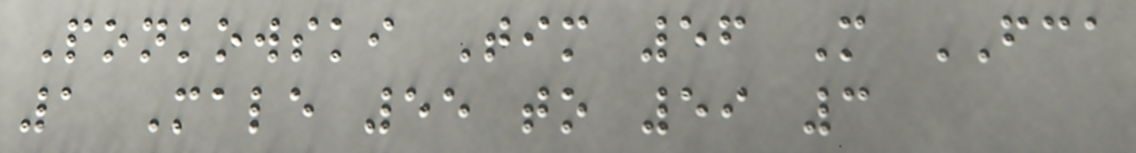Ponkowski Tim 56 M FCA
1 Male 55 to 59 3
